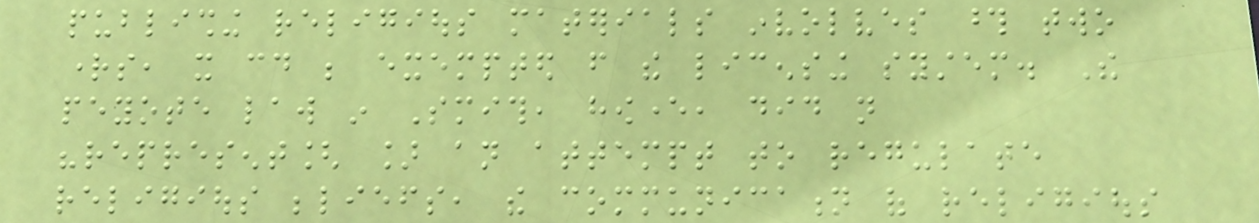publishing religious materials involves those two
rights, it could be exempted from the licensing system. The
peyote law in Smith, however, did not
"represent[ ] an attempt to regulate
religious beliefs, the communication of religious
